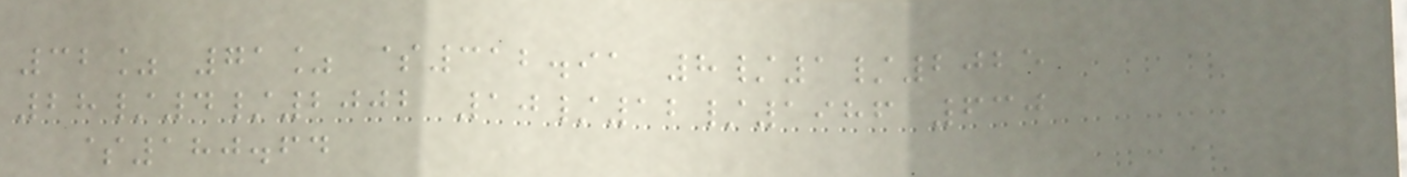32% 71% $312.91 8/1/2025
28/4/2002 10/12/1986 630
$180.64
